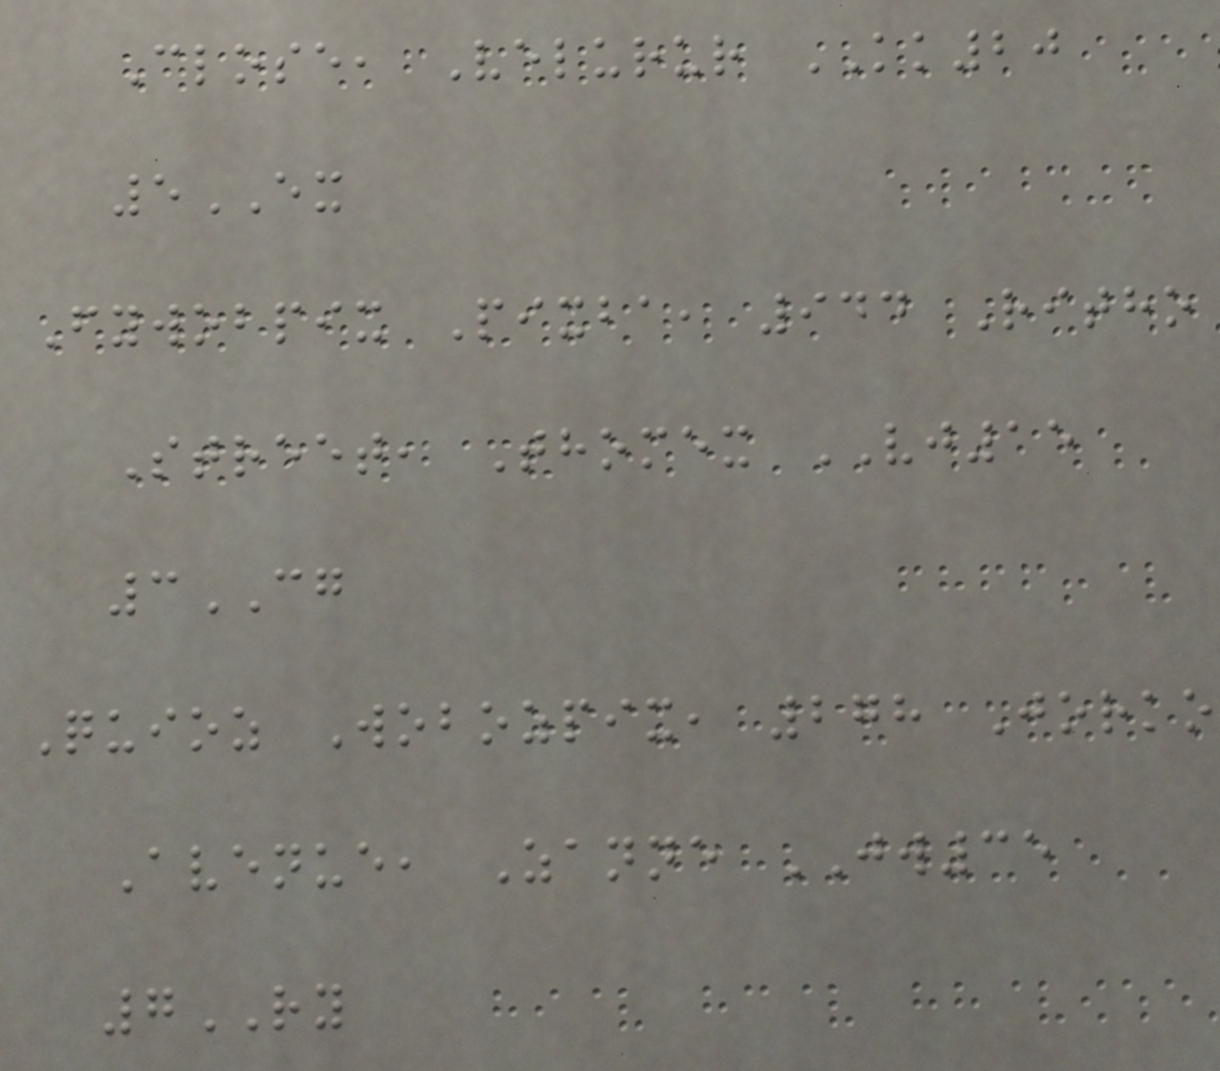Close, Velurur KK20
5EX
Fywobpix Pixba, 944 Ritho
Street, Thomex VJ15
3CG
Quioz Wobozpix, 278 Jorko
Avenue, Zanne JW35
7RY
